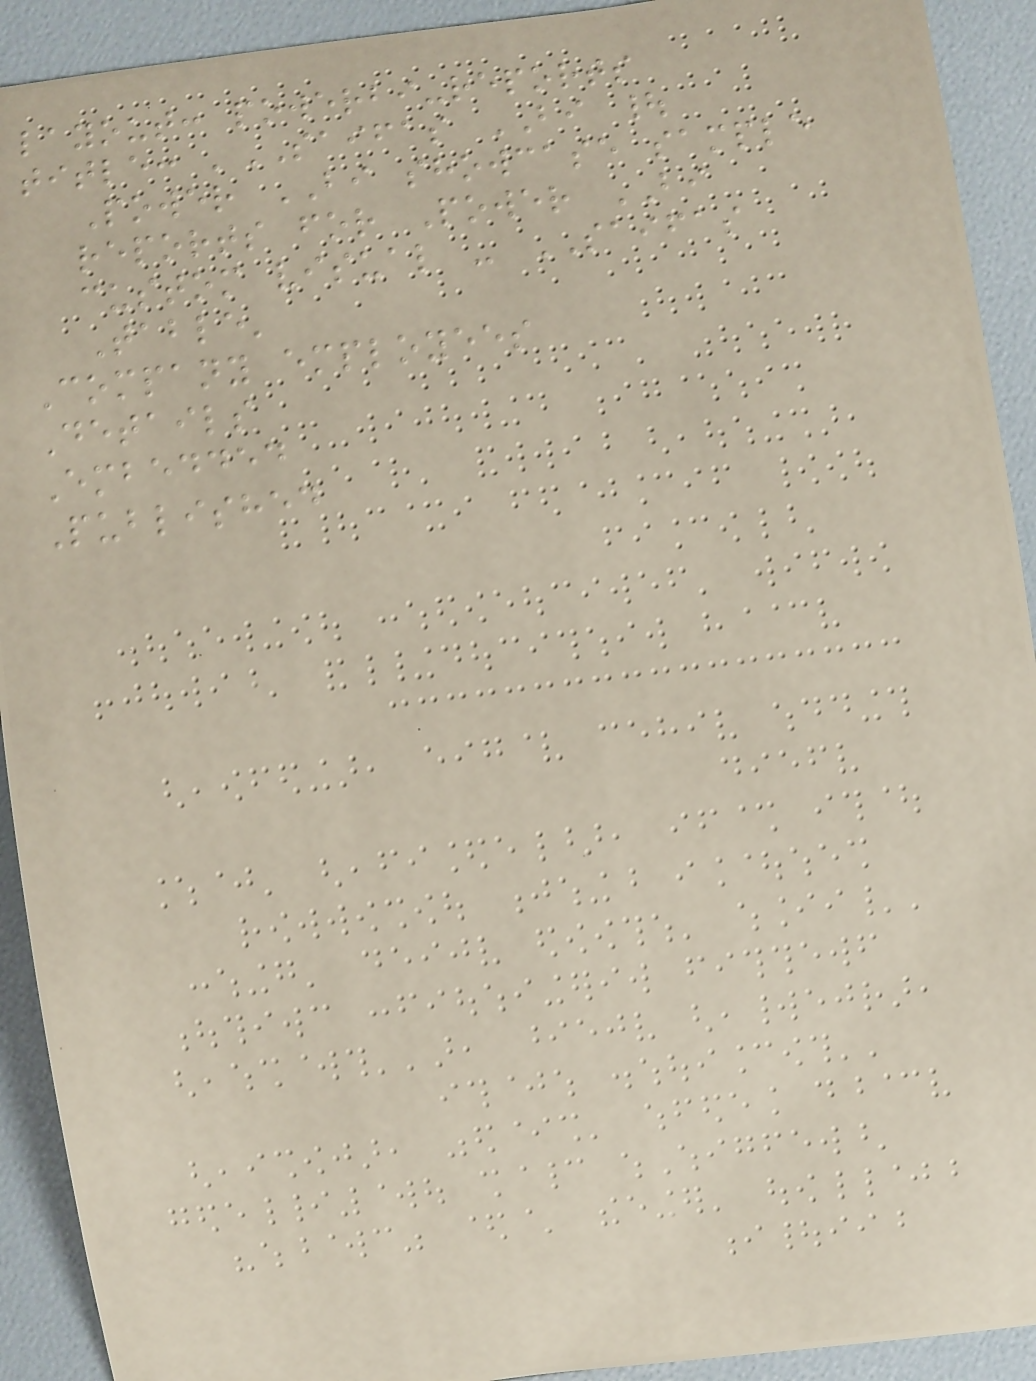layout: powerbi-reports
title: 'SAIFAS BI |
Power BI showcase sample
reports for Power BI
custom visual - SAIFAS
Table'
Company employees
Details
Embedded
Published
